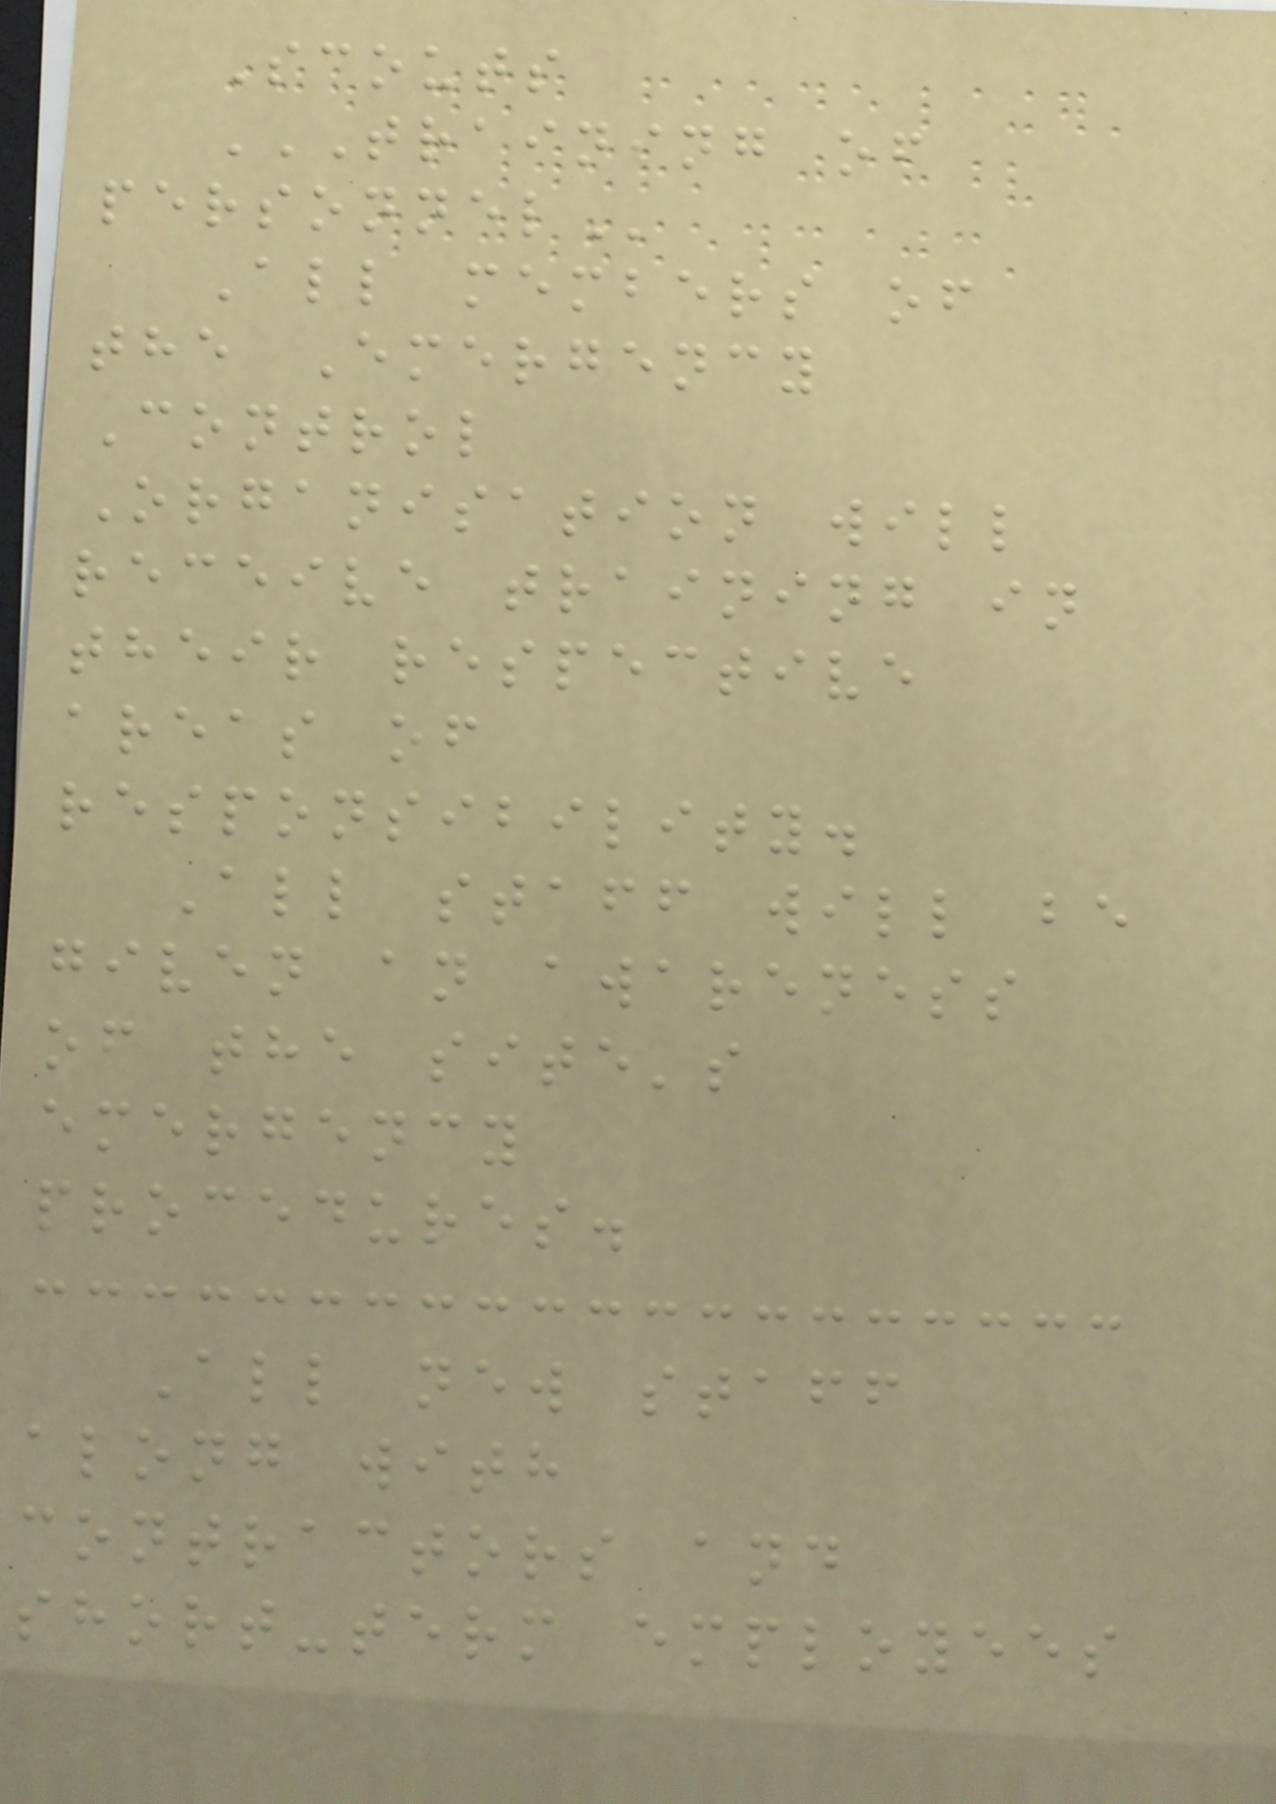Scouts
TRAINING OF
PERSONNEL
All members of
the Emergency
Control
Organisation will
receive training in
their respective
areas of
responsibility.
All staff will be
given an awareness
of the site's
emergency
procedures.
All new staff
along with
contractors and
short-term employees
